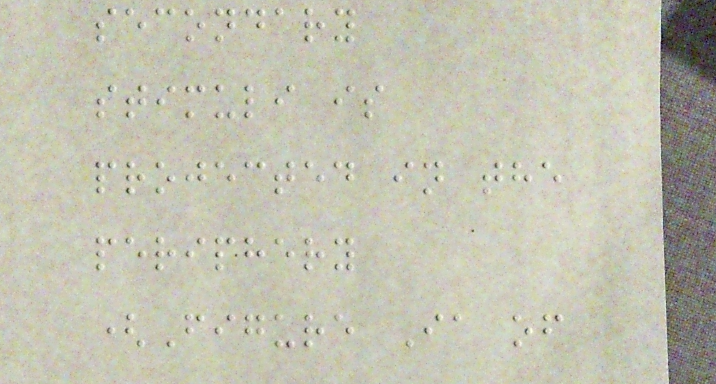secondary
stimuli is
projected in the
periphery
(Figure Ia of
